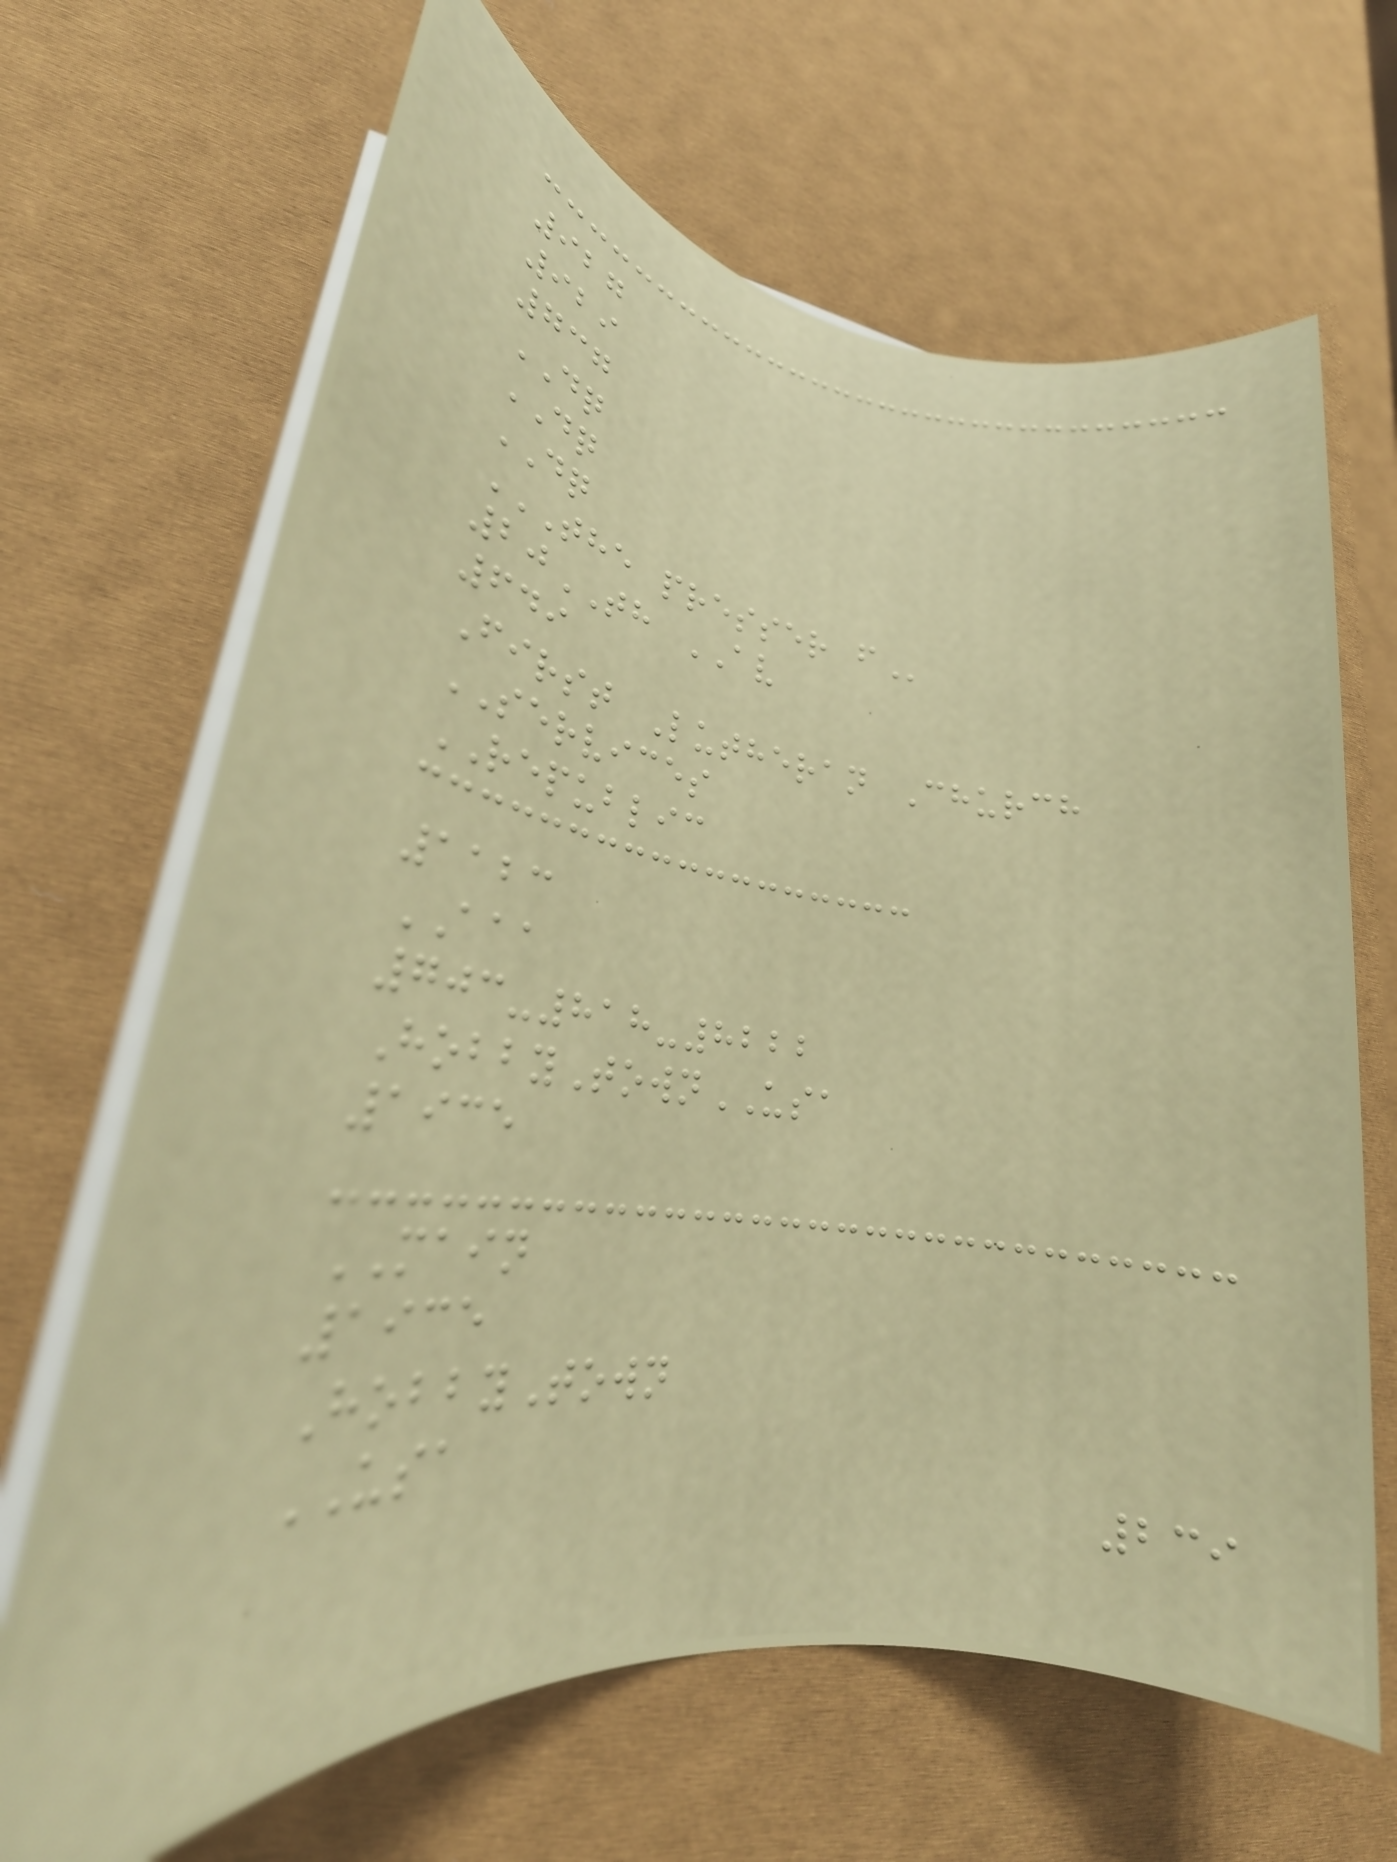927
929
737
DQ
DQ
DQ
THE PRESSER F
20TH AV
649
First Lutheran Church
SERVICES
REPUBLIC
1123
AAA
703-818-8222
HobbyTownUSA
1935
MAIN
1935
HobbyTown
USA
239
